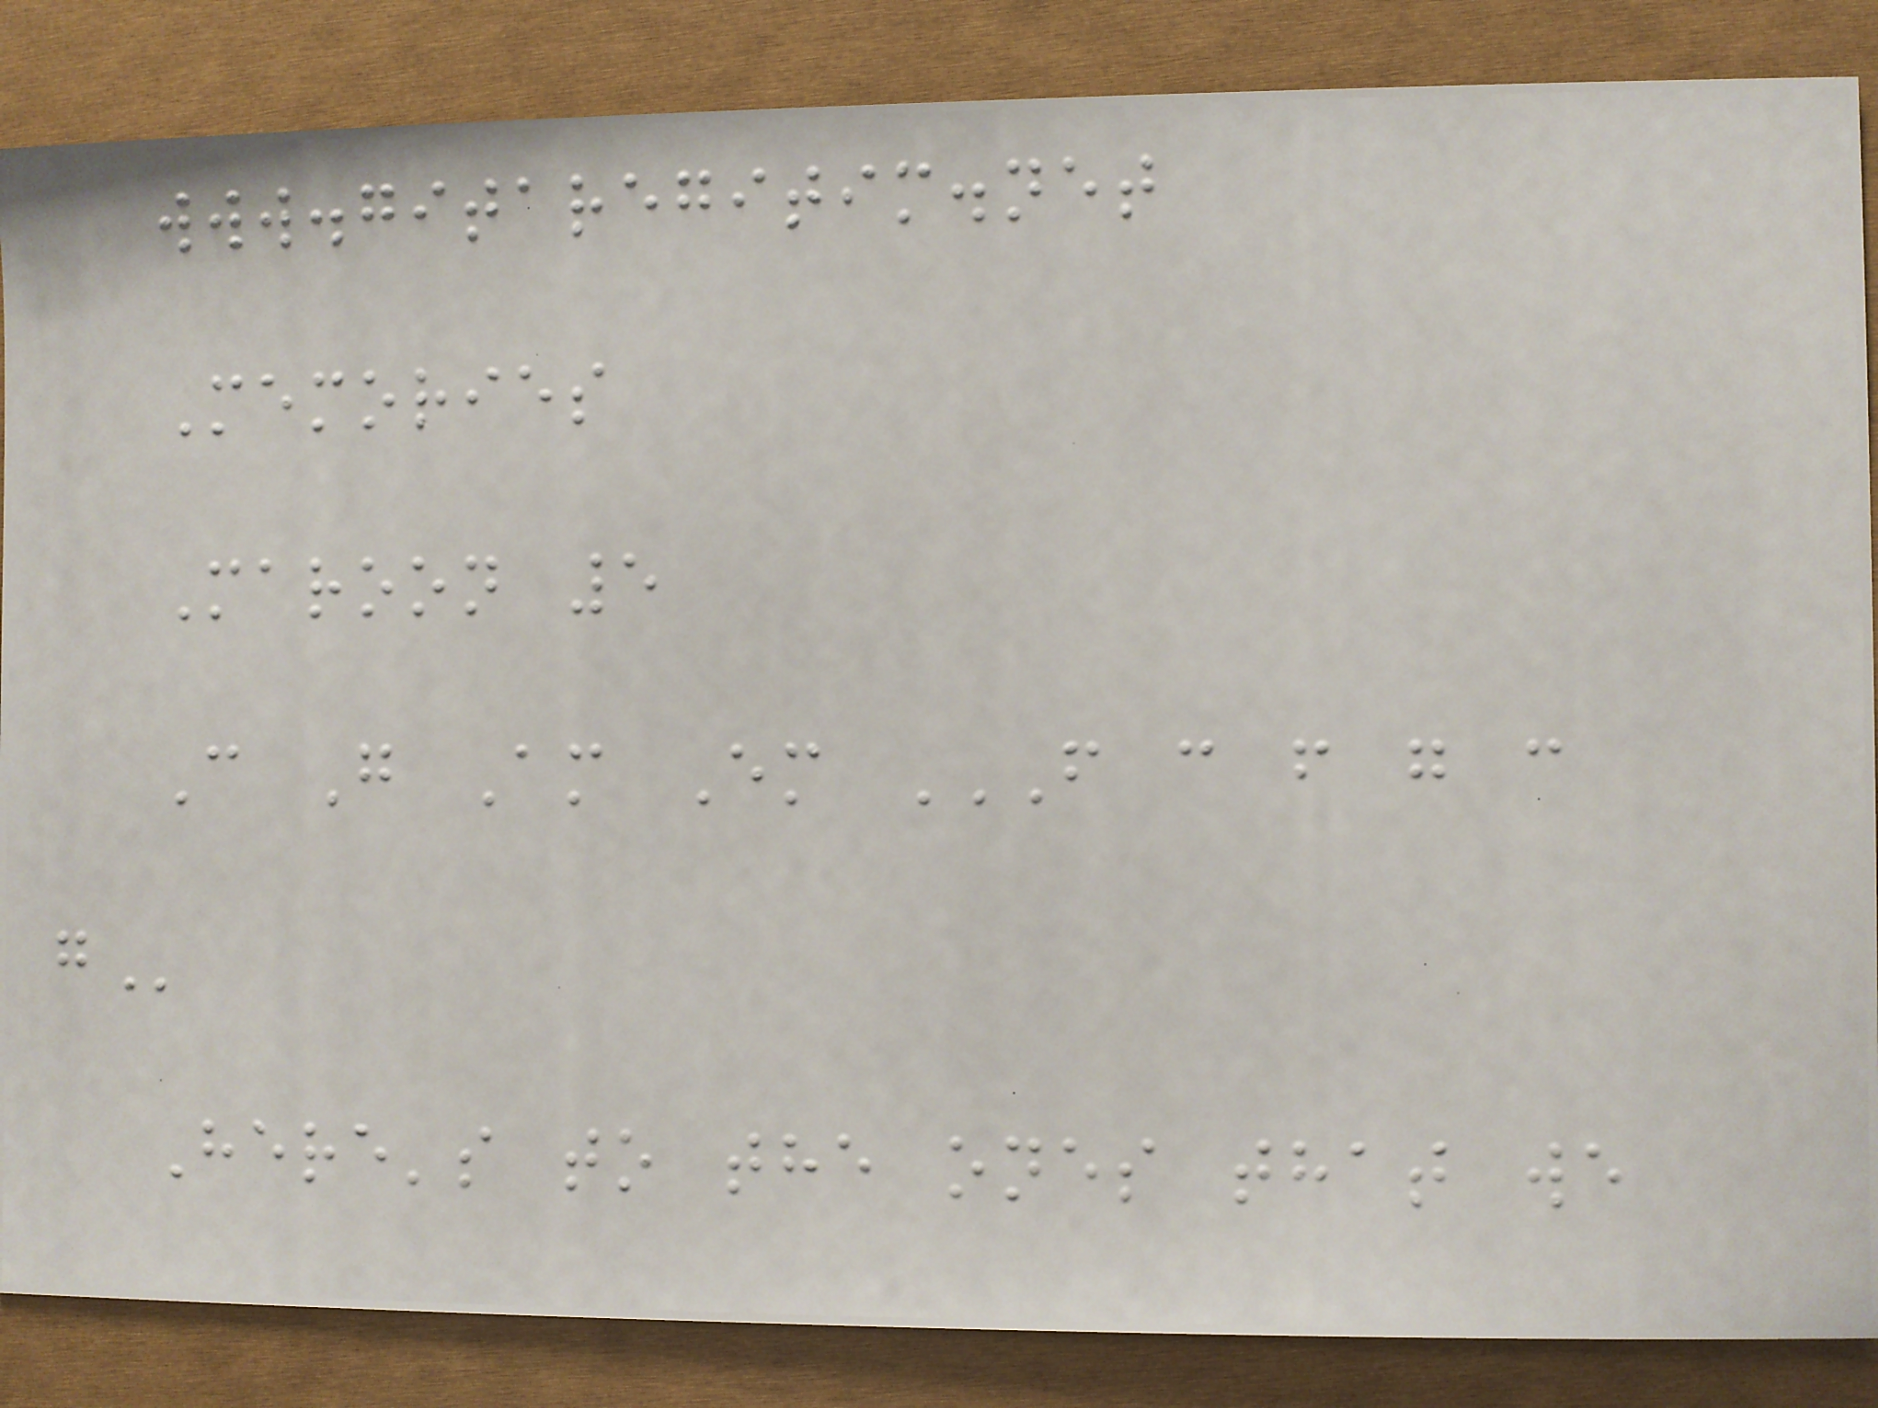www.gitaregitim.net
Memories
Maroon 5
C G Am Em F C F G C
G
Here's to the ones that we
